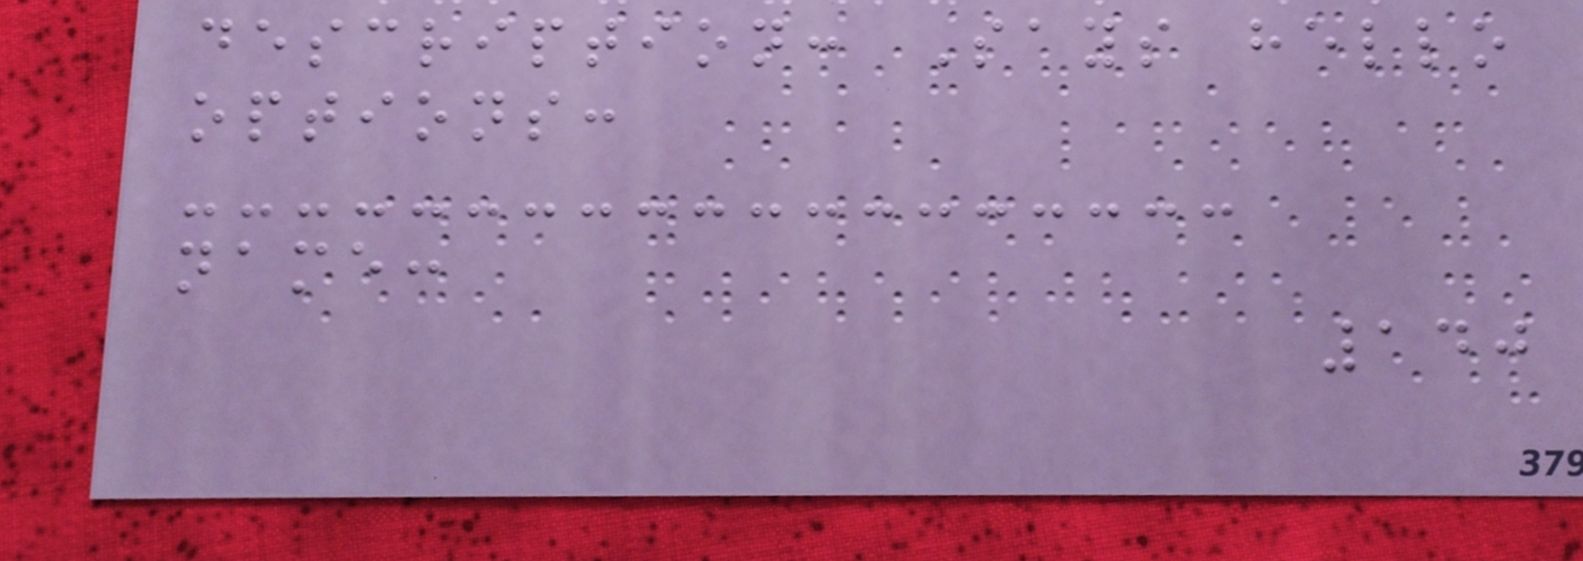description: Says hello
options:
name:
140
